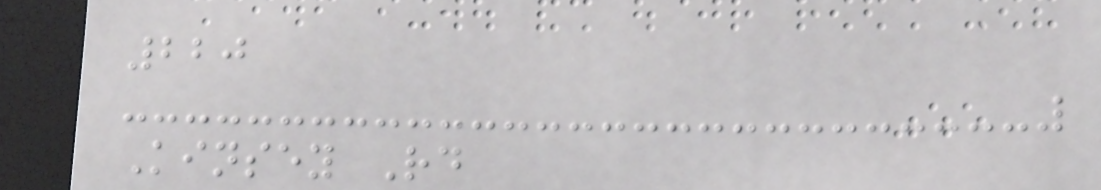220
Kinsey Rd
